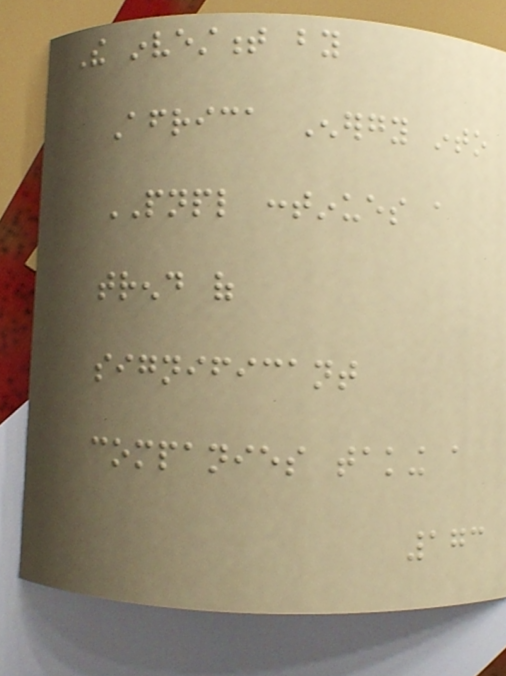The investment by
Africa Energy into
PNPL continues a
trend of
significant
companies taking a
173
